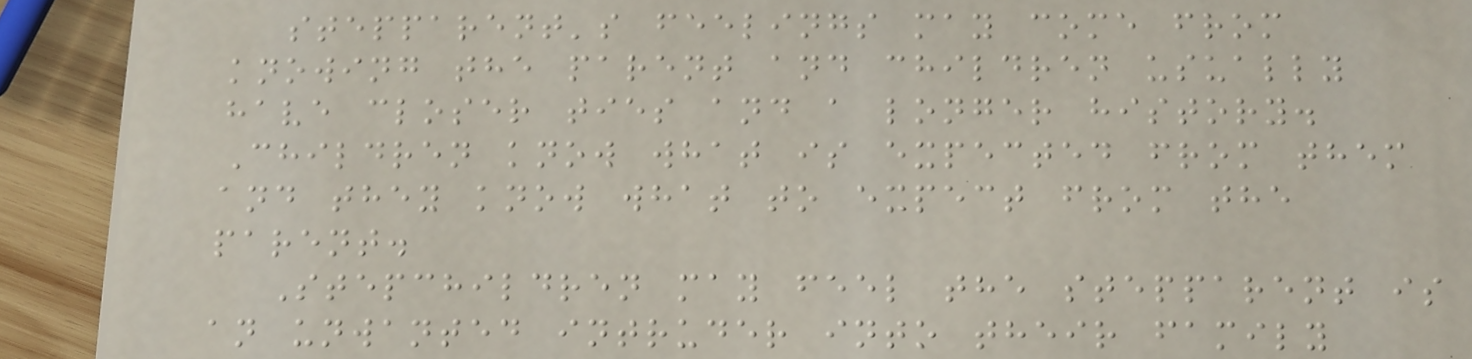stepparent's feelings may come from
knowing the parent and children usually
have closer ties and a longer history.
Children know what is expected from them
and they know what to expect from the
parent.
Stepchildren may feel the stepparent is
an unwanted intruder into their family
